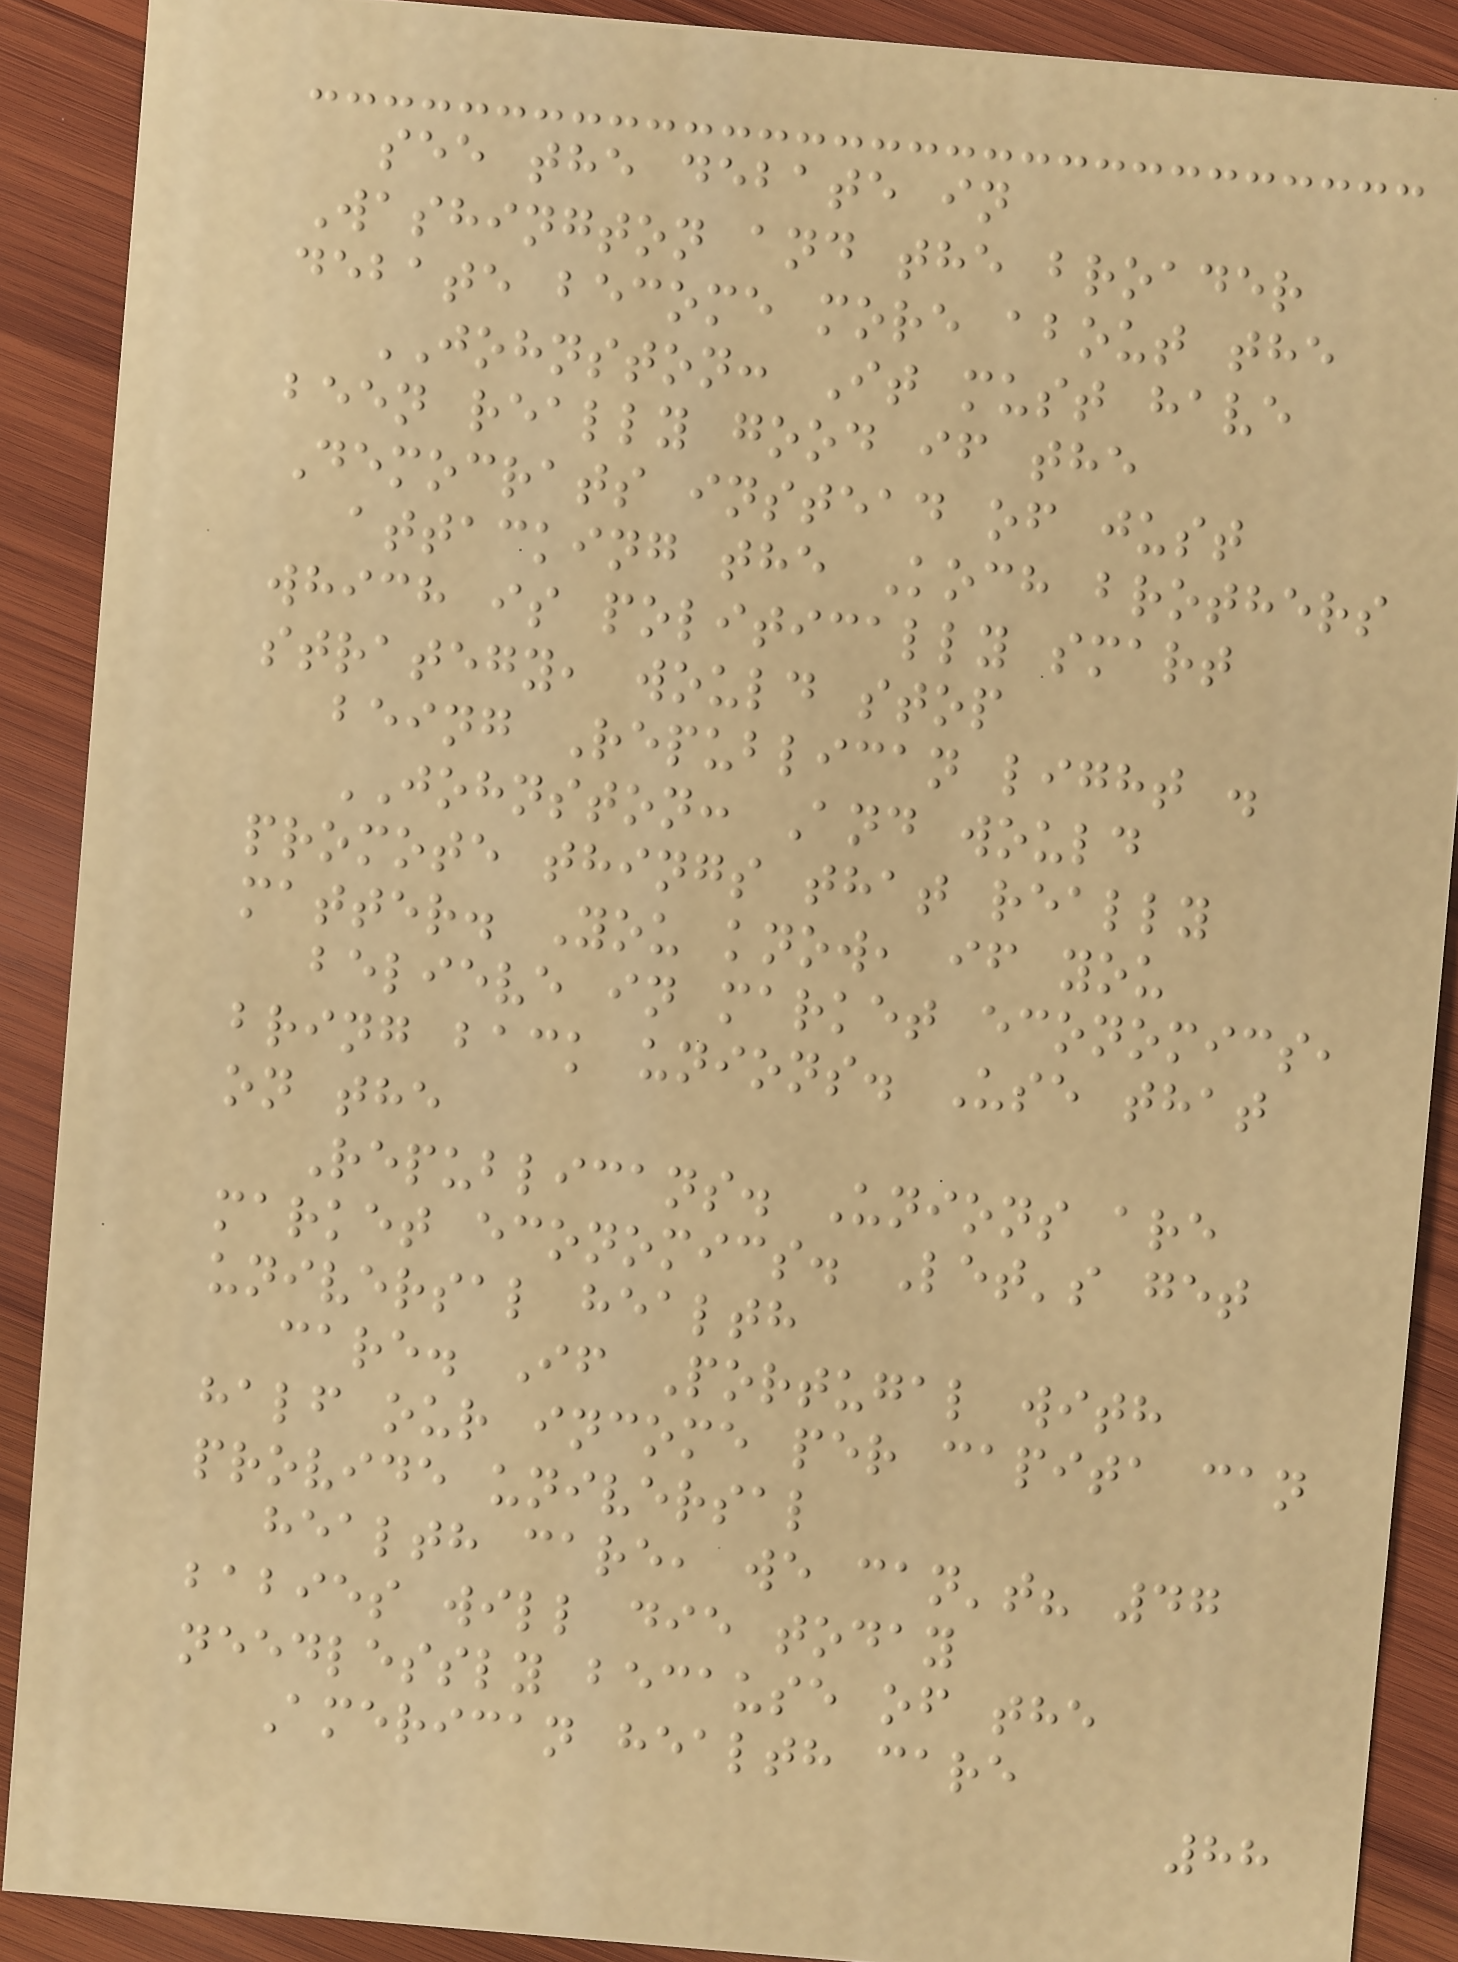see the debate in
Washington and the broader
debate become more about the
JOHNSTON: It must have
been really good if the
Democrats instead of just
attacking the Koch brothers
which is politically smart
strategy, would stop
being Republican light .
JOHNSTON: And would
promote things that really
matter. You know, if you
believe in market economics,
bring back unions. Use that
on the
Republicans. Unions are
market economics. Let's get
universal health
care. If Portugal with
half our income per capita can
provide universal
health care, we can't? 47
babies will die today
needlessly because of the
American health care
88
